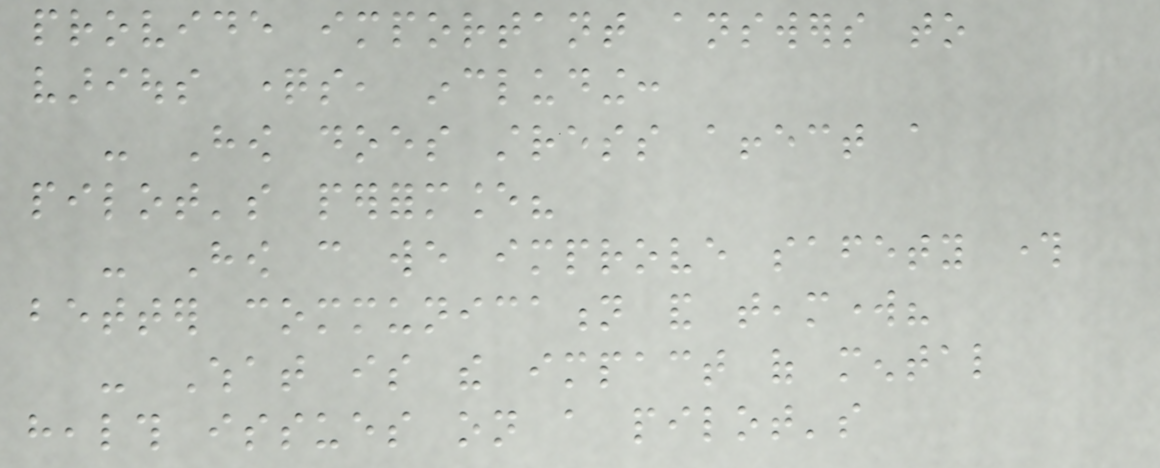provide important answers to
various questions, including:
- How does stress affect a
pilot's performance?
- How can we improve safety through
better communication and teamwork?
- What is the impact of mental
health issues on a pilot's
